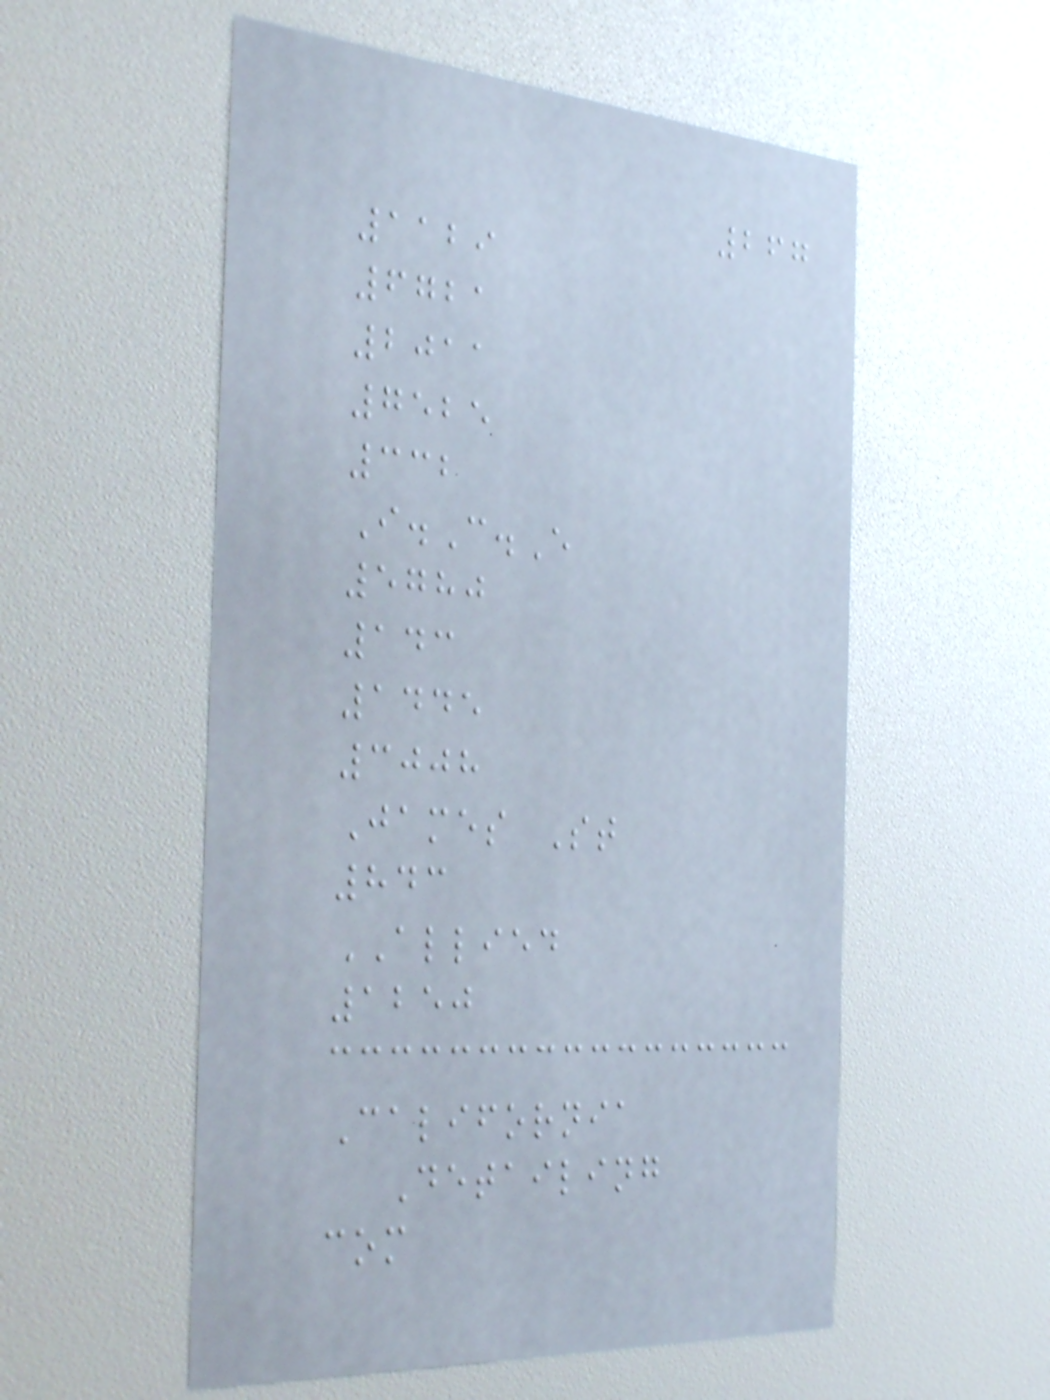267
1129
6721
2011
7525
332
I.C.E
5780
143
1445
3008
James St
843
ALLIED
1250
California
Detailing
com
